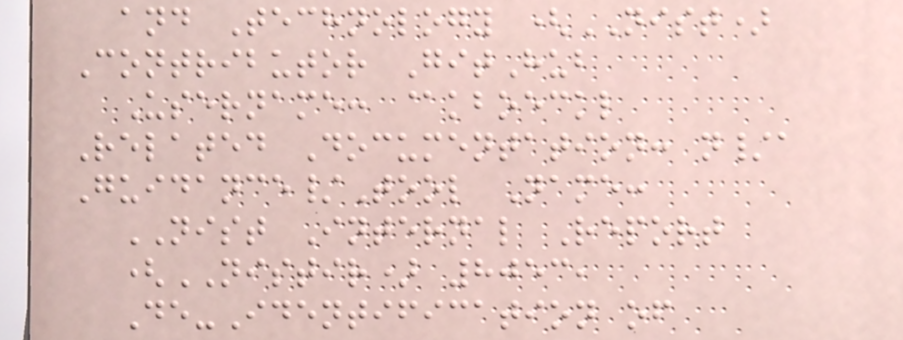and Technology (NIST)
Contributor GitHub
Username: @kboeckl
Related Documentation: n/a
Guidance/Tool Name:
NIST Internal Report
(NISTIR) 8053,
De-Identification of
